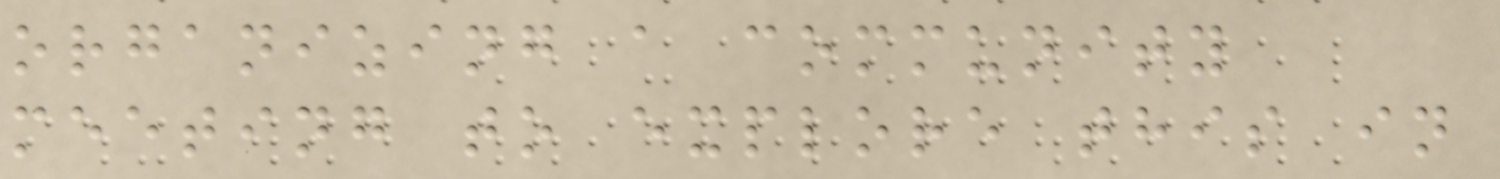organizing a community
meeting to explore this in
